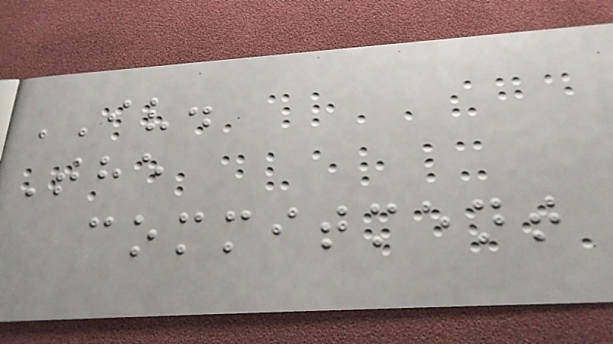IV.
The
commitment
